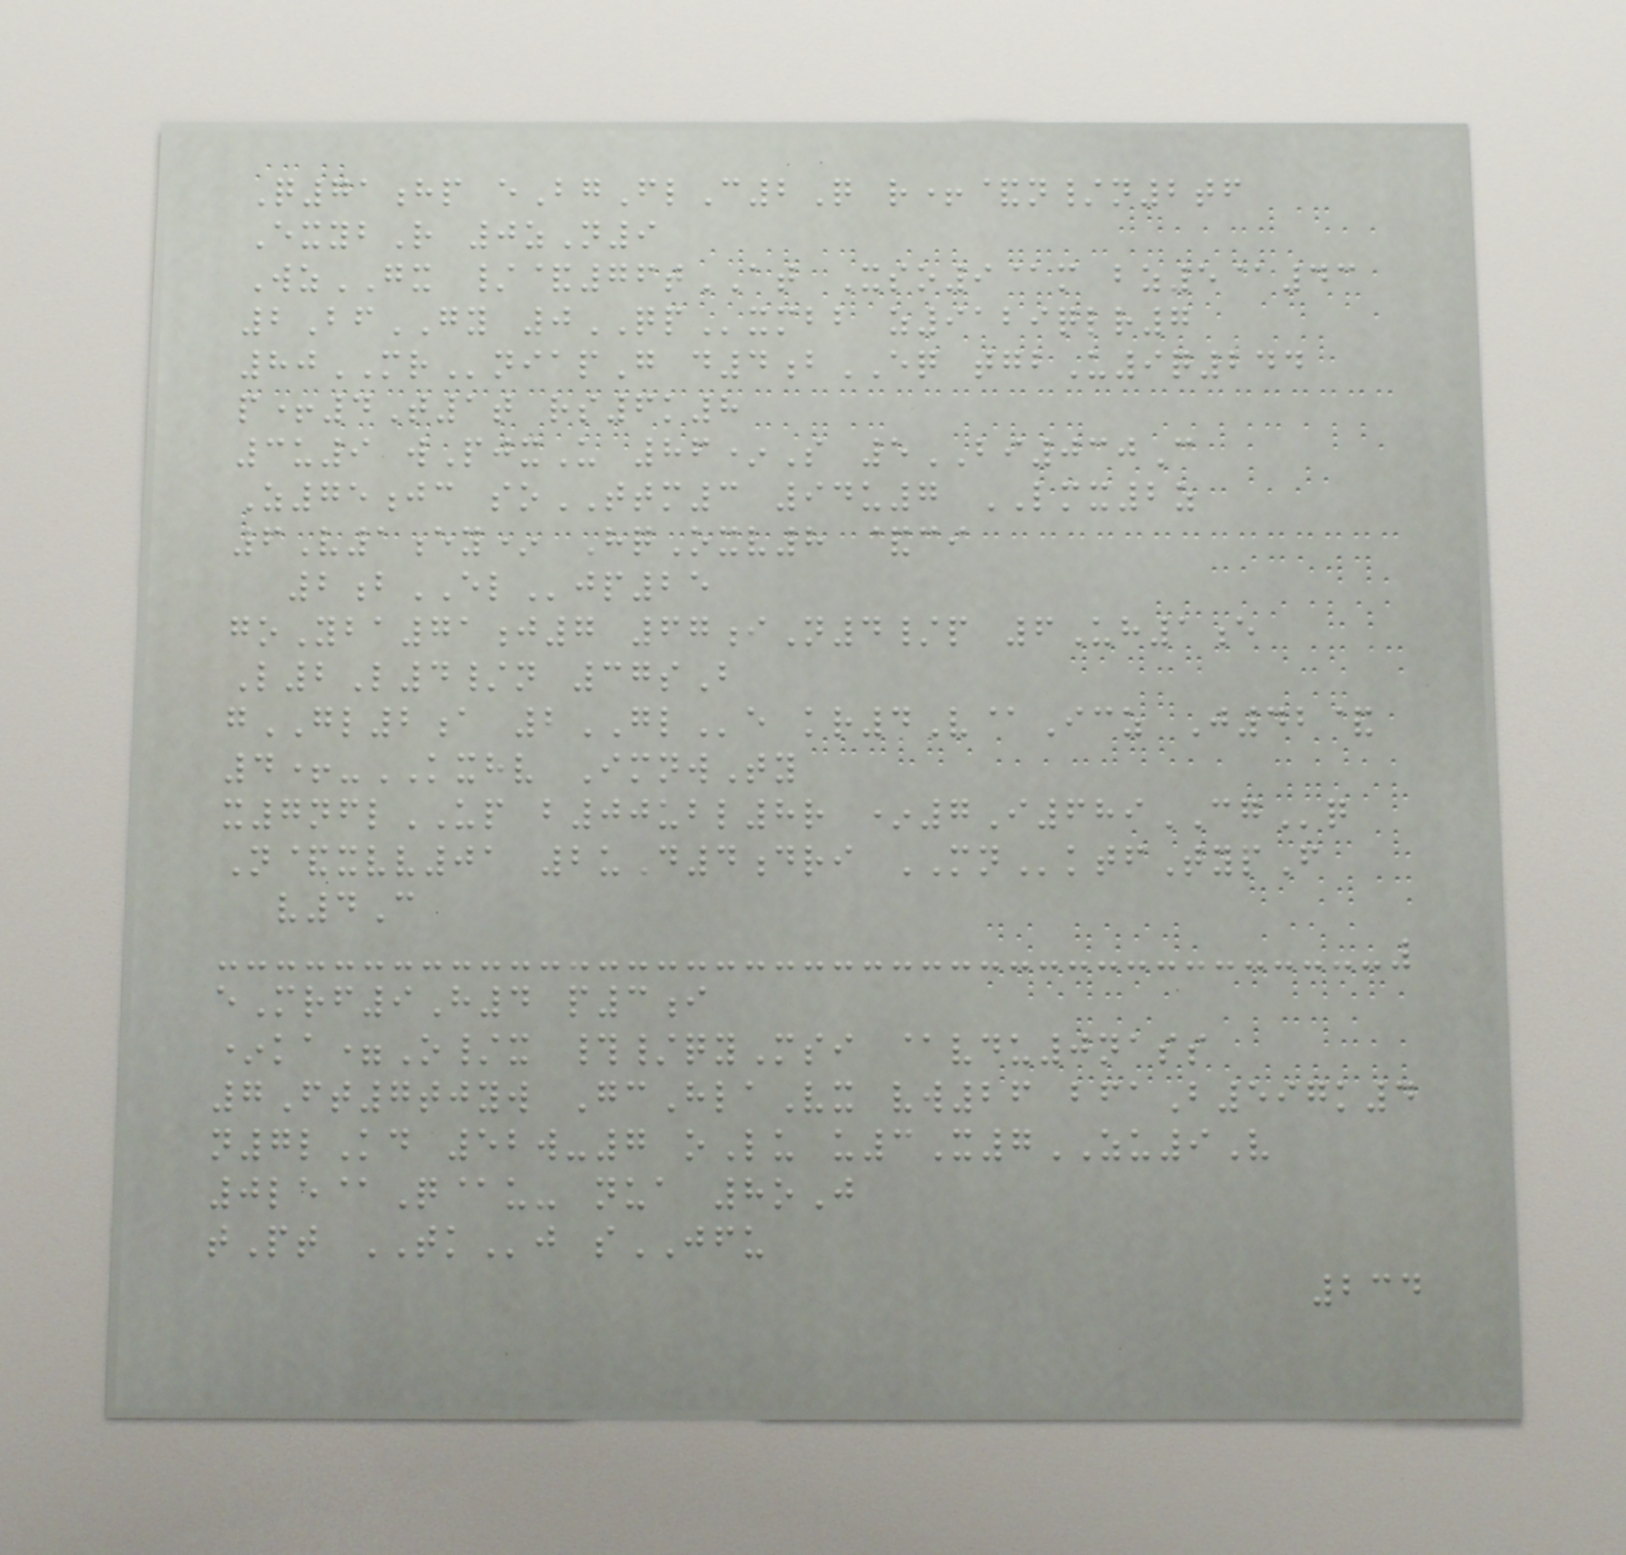Q71hp eBgFlC2Q r+&n/n2tf
ExybR 0zN9
WzGX /&76tAT Xso9@m bz5@43
2BfGY 0QPxmbb z9129qlr7
80MRniapG d4bEQ tgbU9q244
p+4T1t rs6k8
3u9 wPjxU 86*S 5BI030C
Z75jc soTTM3 94u7 LMX2z
6V1ey* HqOxv8 &ci
2bELjp25
goYba71j7 67iN4/p 6Uh1e
L2L4/n 37sB
gGL2a 2GLe kr4V@Icz J42&
4+-KXHV ImnwTy
x7nflUP b00ubl8r *7I689CGq
N&xvv01 2uD4dri MNktfTypF
v4C
eMrf9H4 p3i
*ka=O/x #/qyMsi @vdu0nass
7Ft7tjyw GcHlaVx vw26 bfaB597k4
n7lKd 52w-7 oLu u3X7ZU9V
0le@Q@u- nua 8oJ
tPt TKj sJFU
234
